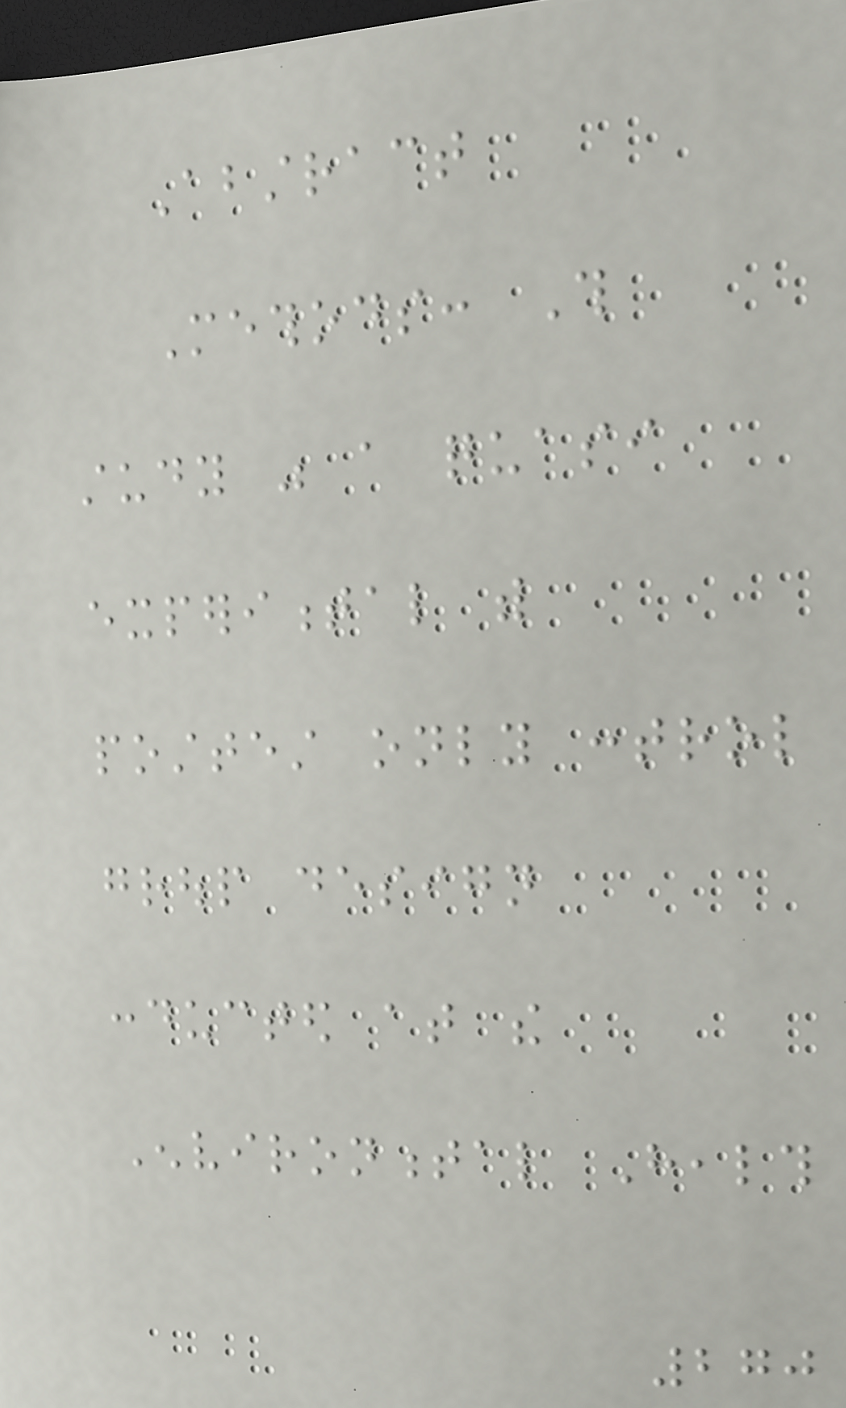Abstract
Methods: This
study was a quasi
experimental with
posttest only control
group design
conducted at the
Environmental Health
270
